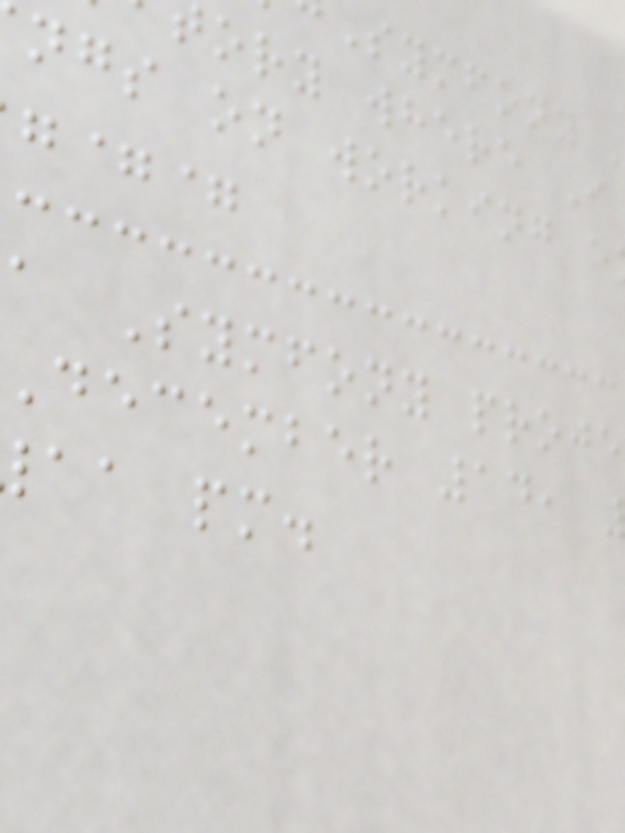symfony
ory where I
ngs on working e
==
a Symfony proje
december 14,
aa pm.
